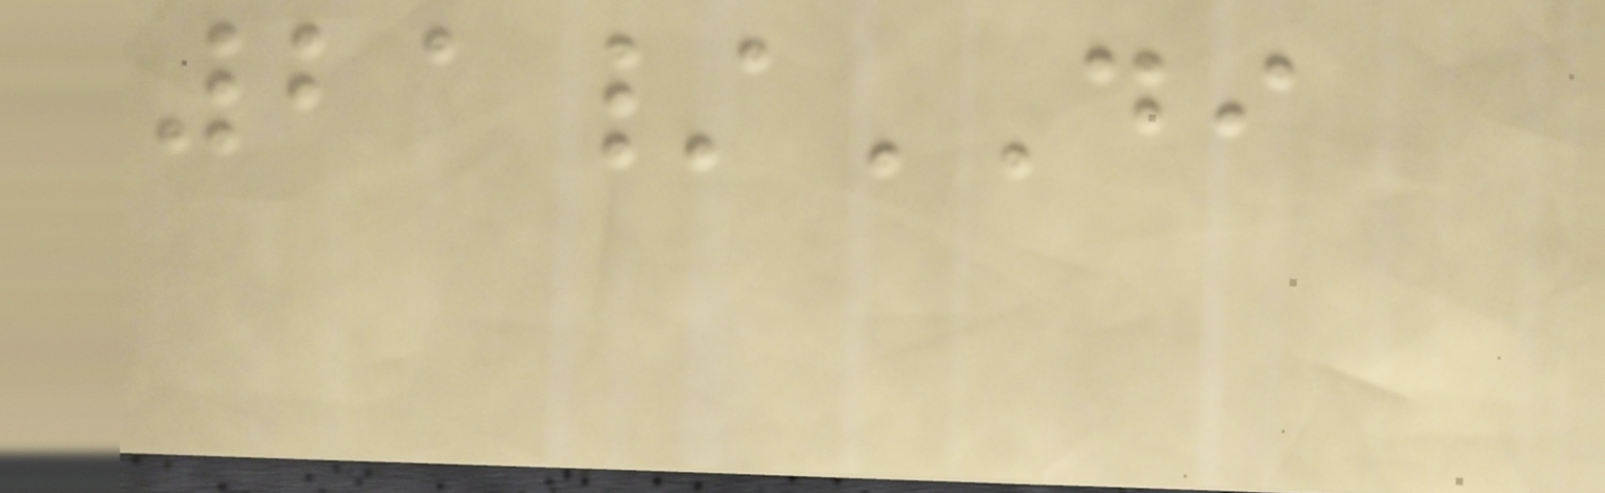21/DI
